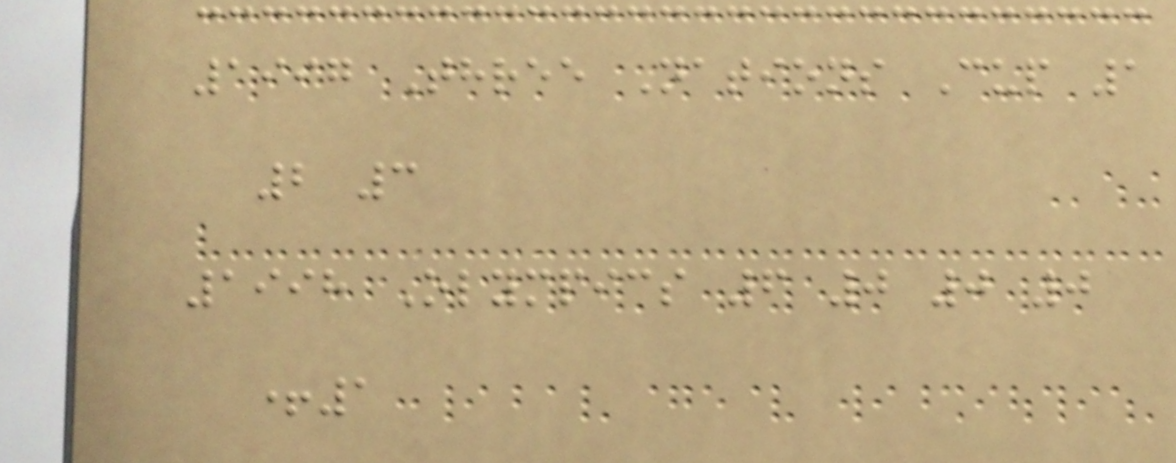1997 Three Nations Cup 1
2 3
1998 Olympics 6 0 0 0
+1
